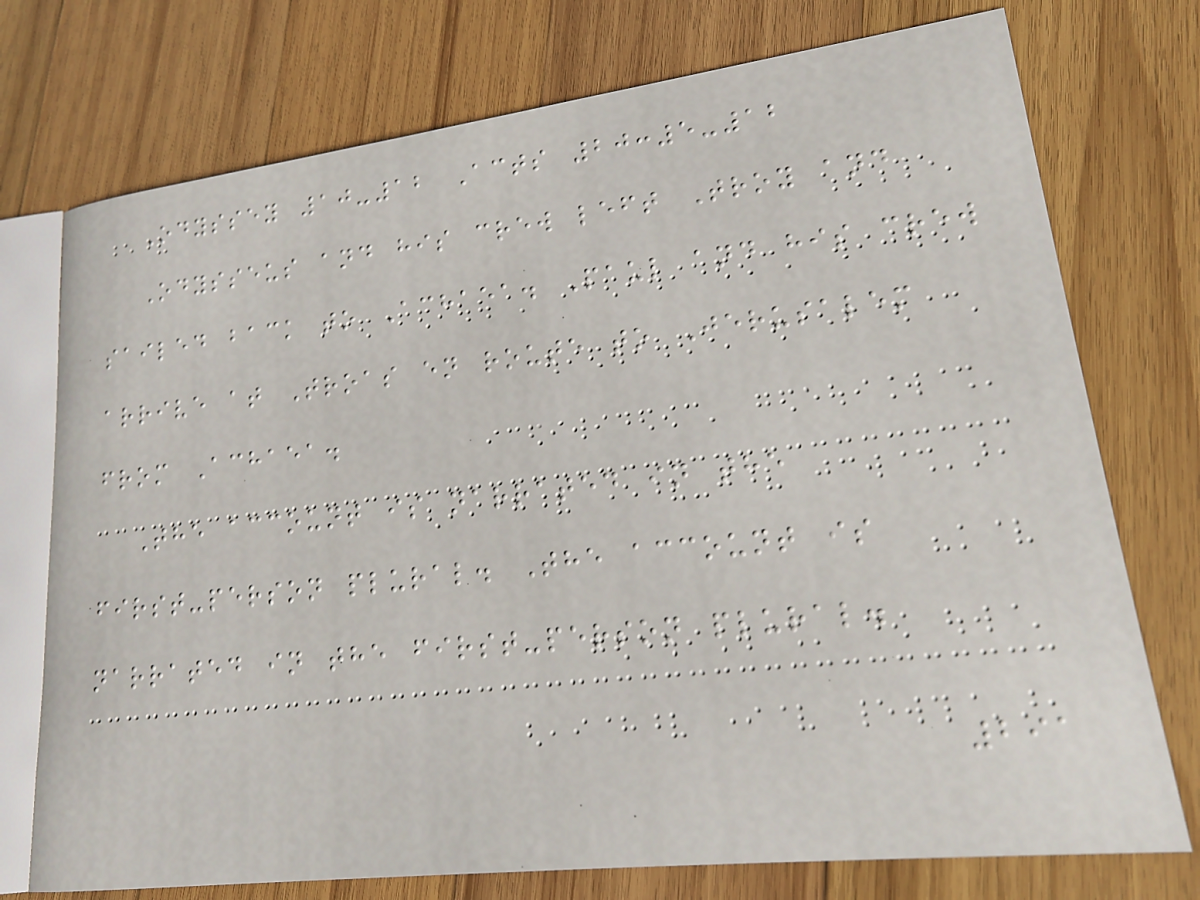Odyssey 10-12 Acts 20:5-12
Odysseus and his crew left Troy and
sailed back to Achaea. Paul and his crew
arrive at Troas en route to Jerusalem
from Achaea.
The account is narrated in the
first-person plural. The account is
narrated in the first-person plural.
291
